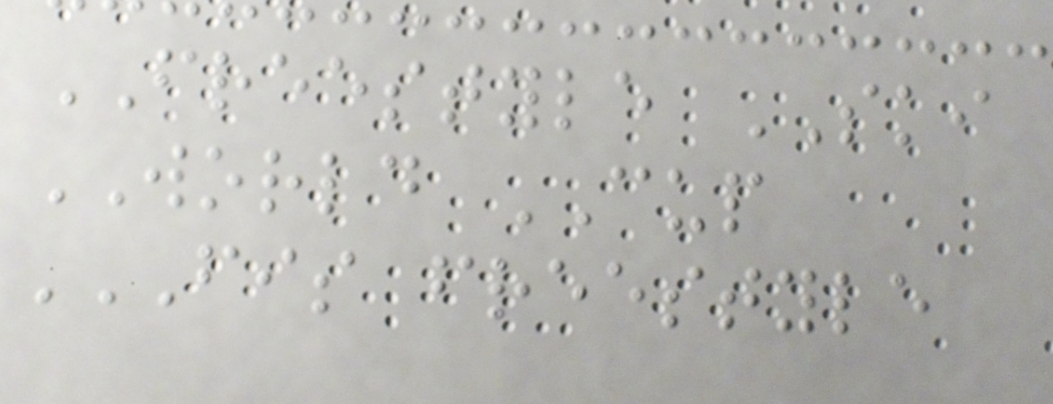FREESTYLE SKI
WORLD CUP
FIS FREESTYLE
